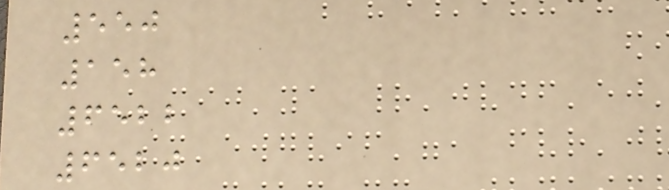550
158
6522
6520
